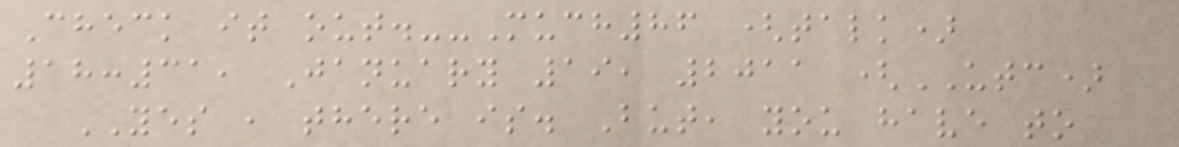Check it out.--Much86 (talk)
18:31, January 19, 2011 (UTC)
YES , there is. But, you have to
